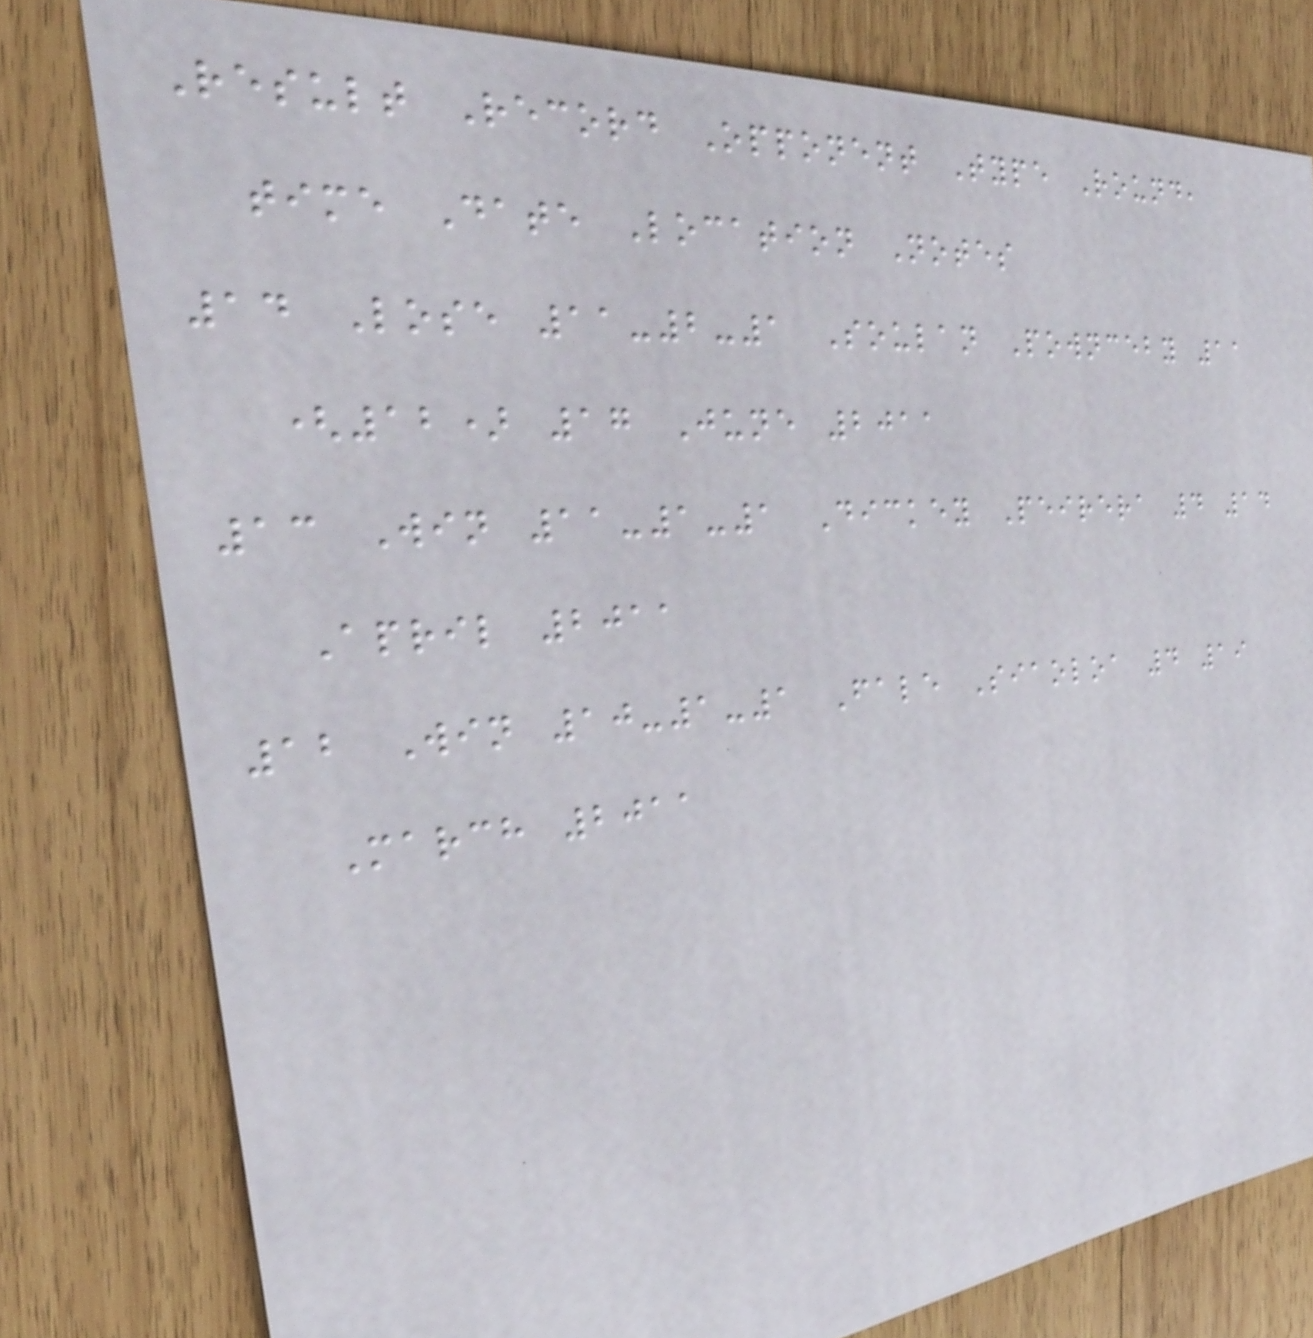Result Record Opponent Type Round,
time Date Location Notes
14 Lose 11-2-1 Soulan Pownceby 11
(12) 17 June 2011
13 Win 11-1-1 Dickey Peirera 4 14
April 2011
12 Win 10-1-1 Fale Siaoloa 4 19
March 2011
